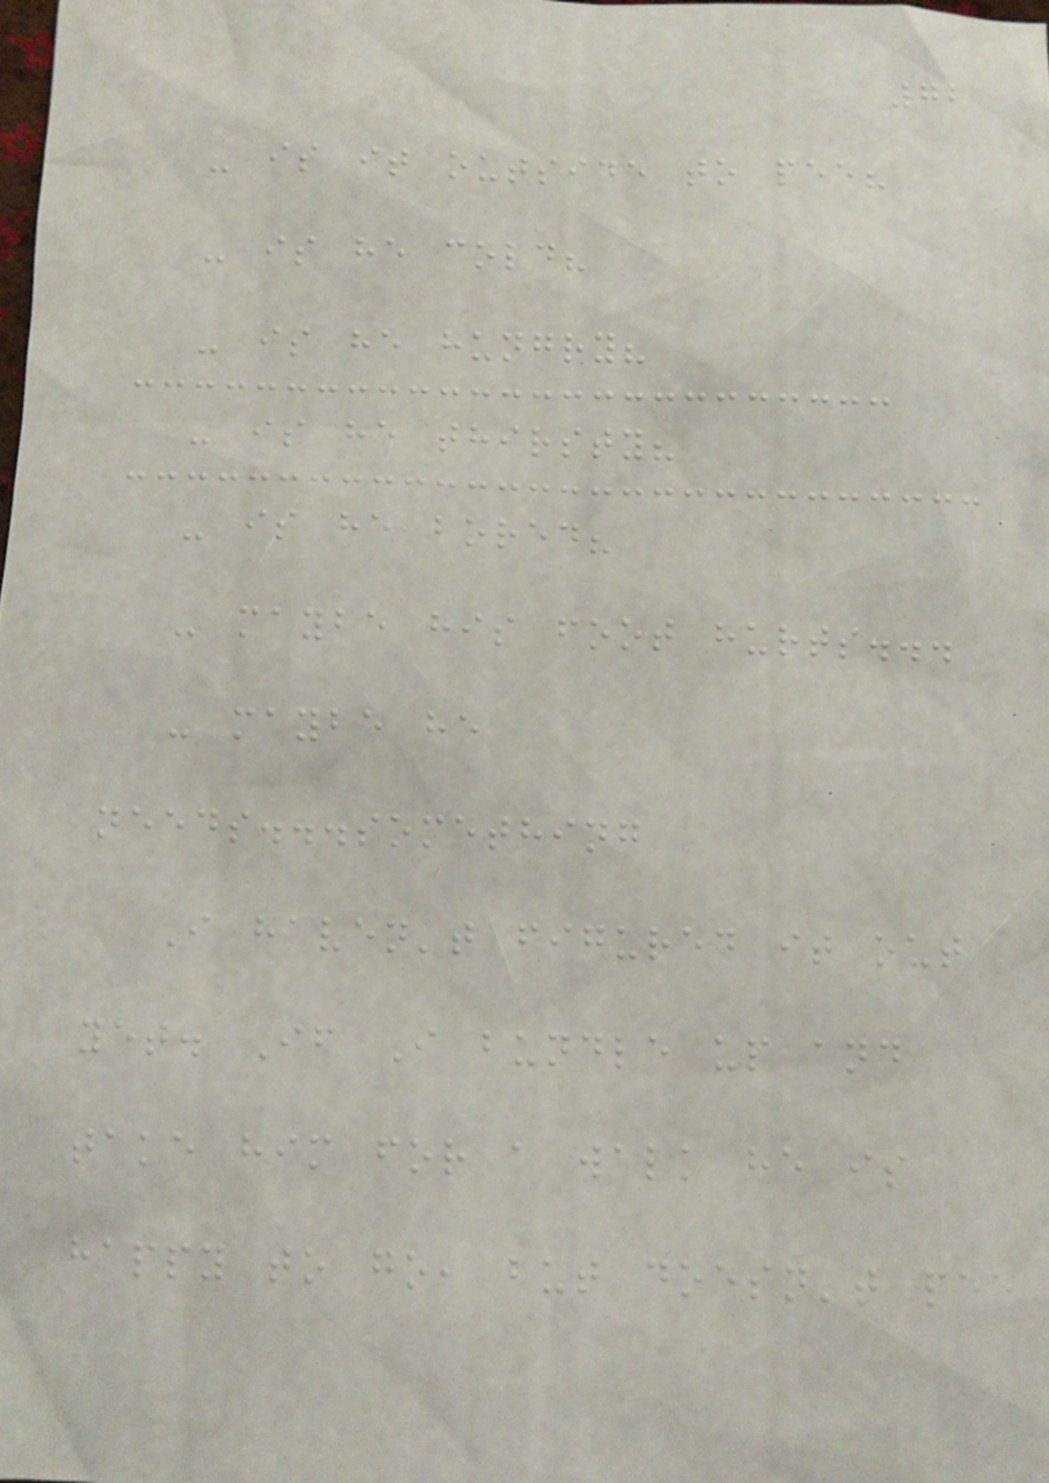72
- is it outside to pee?
- is he cold?
- is he hungry?
- is he thirsty?
- is he bored?
- maybe his foot hurts...
- maybe he
needs...something
I haven't figured it out
yet. If I bundle up and
take him for a walk he is
happy to go, but doesn't pee
